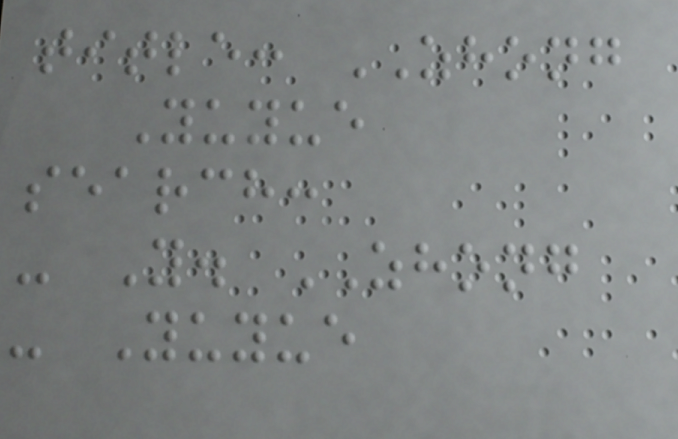title: ZHONG
Yuyue
search:
- Y. ZHONG
- Yuyue
